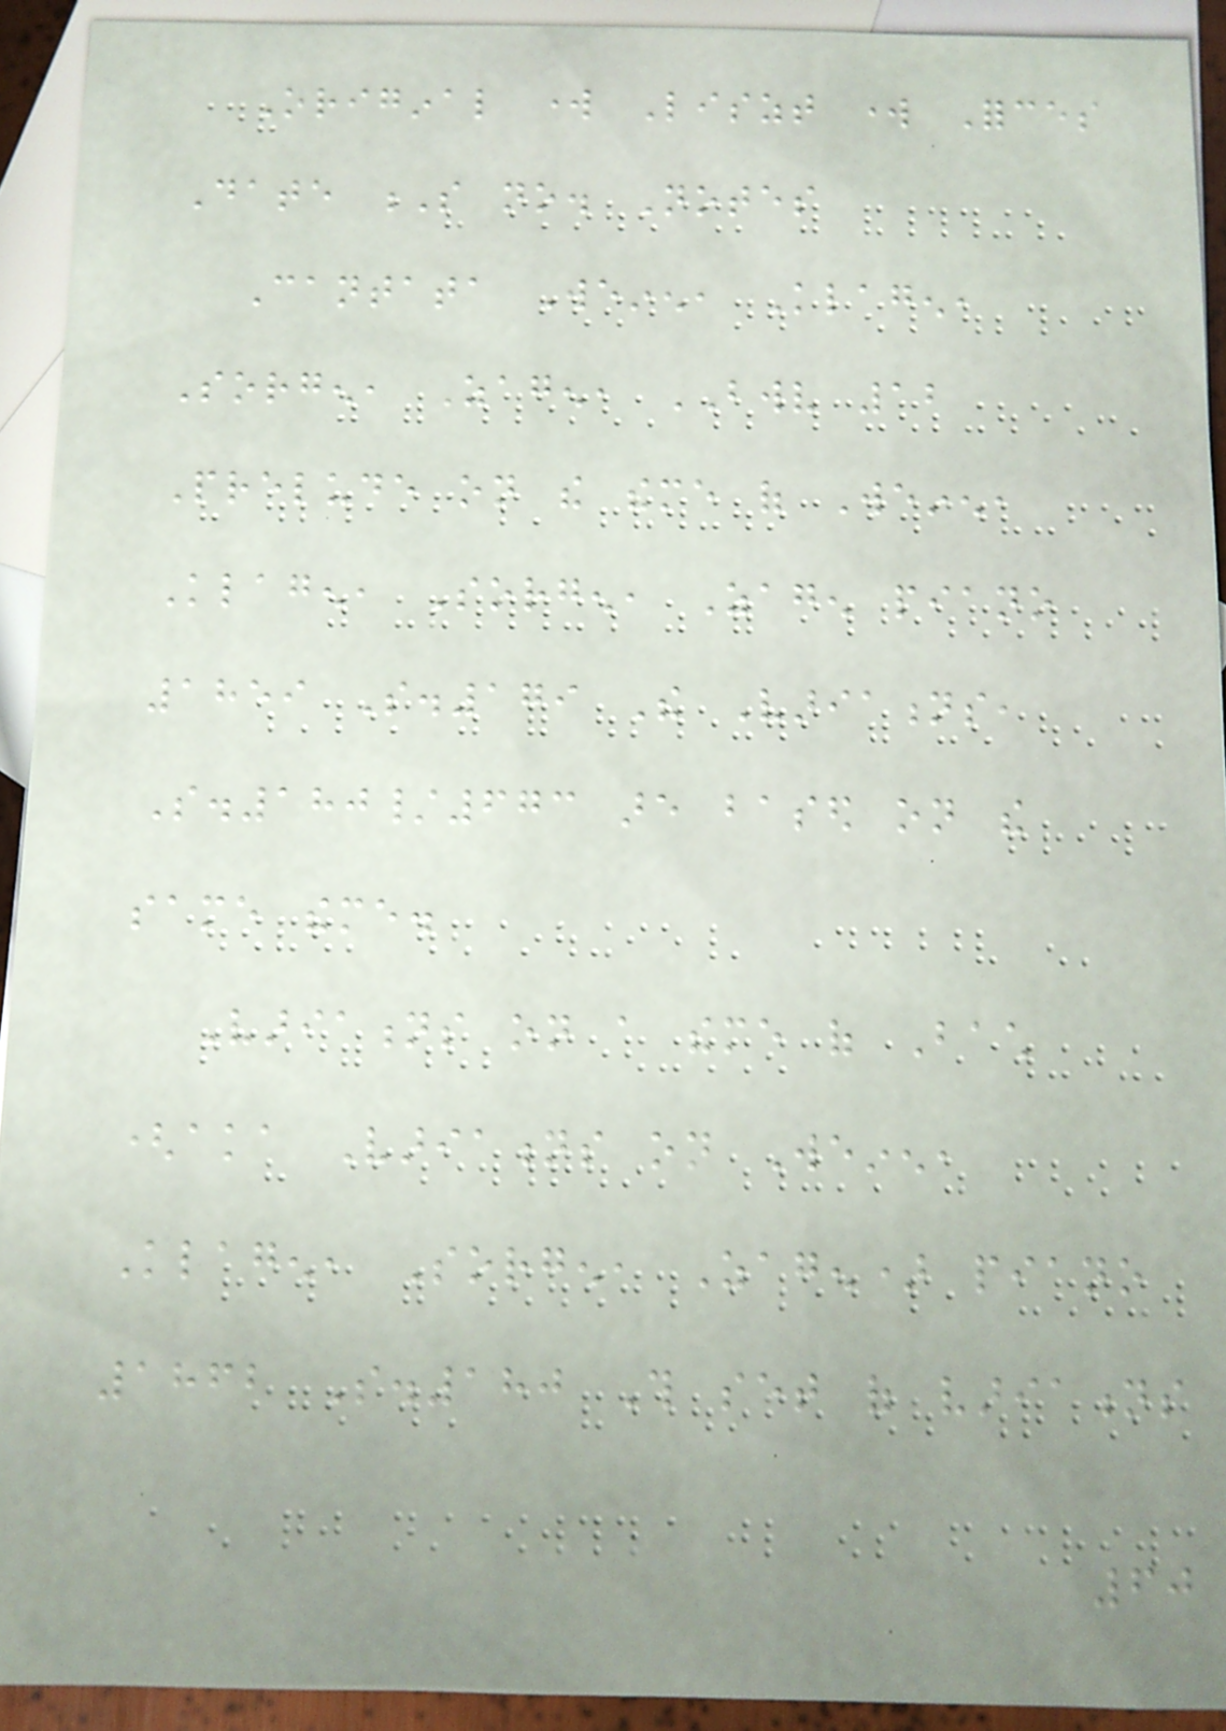Original work Liszt work Forces
Date S no. Notes
Cantata Weinen, Klagen,
Sorgen, Zagen, BWV 12
Prelude on the theme of Weinen,
Klagen, Sorgen, Zagen piano
1859 S.179 The Variations,
S.180/673 are based on the
same theme.
Variations on a theme of Bach
(aka Variations on Weinen,
Klagen, Sorgen, Zagen) piano
1862 S.180 This set of variations
60
